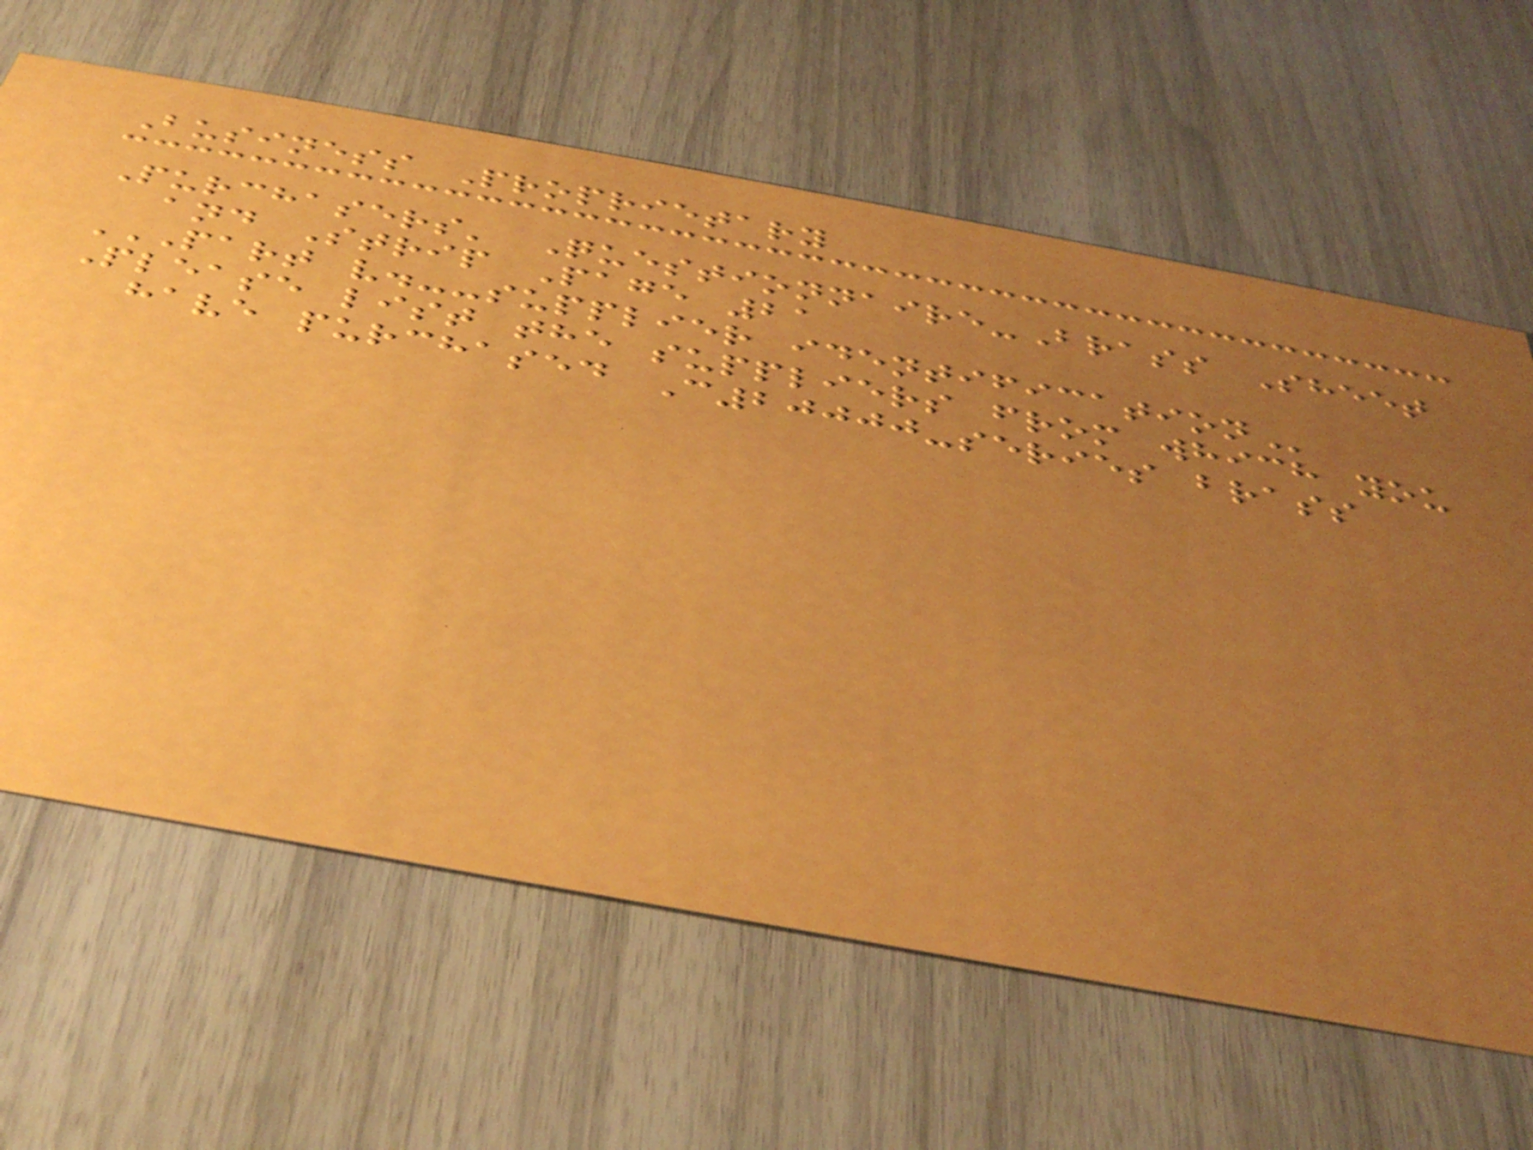Business Proprietary
Purchasers' Questionnaire-Brass Sheet
and Strip Page 21
PART V.--SUPPLIER IDENTIFICATION
Please list the suppliers from which you
have purchased C20000-series brass
